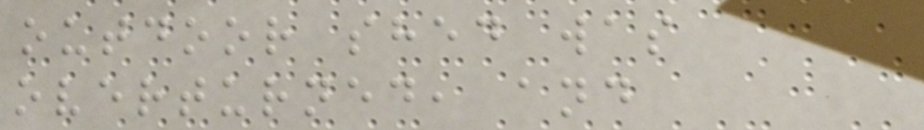outdoor shed was
overturned, and
